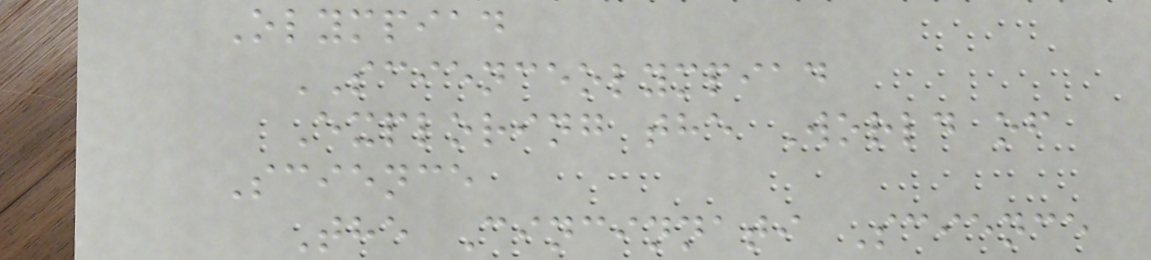Olympiad
SCIENCEOLYMPIAD
Exploring the World of
Science
The Cincinnati Science
